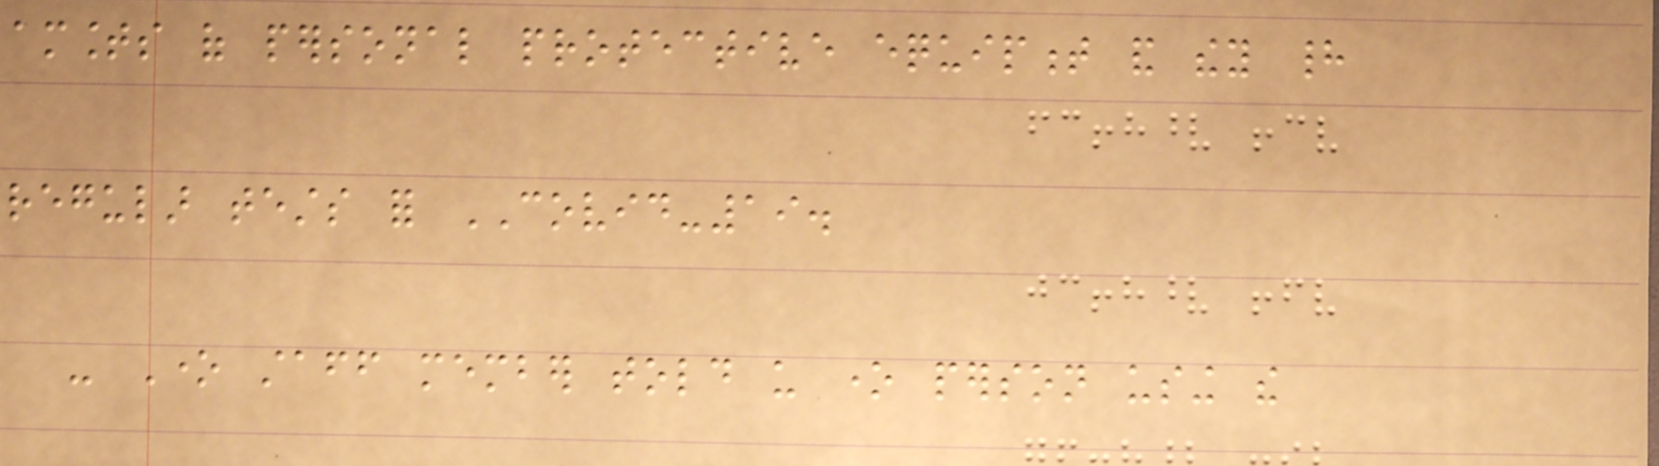amounts of personal protective equipment and they had
regular tests for COVID-19.
- One staff member told us one person using the
